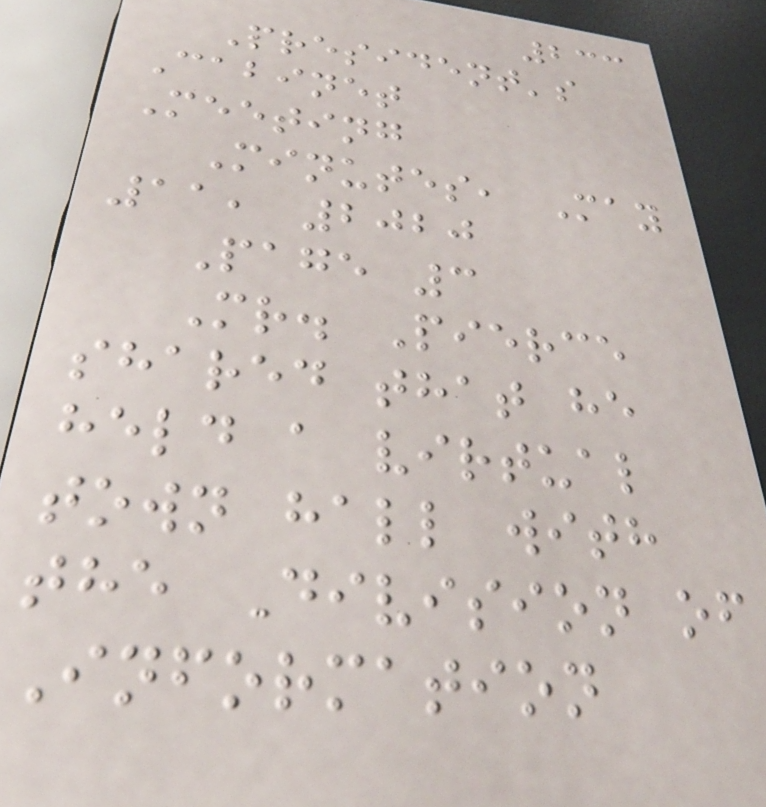233
President's
Cabinet
Meeting
Minutes, May
11, 2020
Page 3
Mr. Pierce
shared that he
held a virtual
town hall with
the Division of
Information
